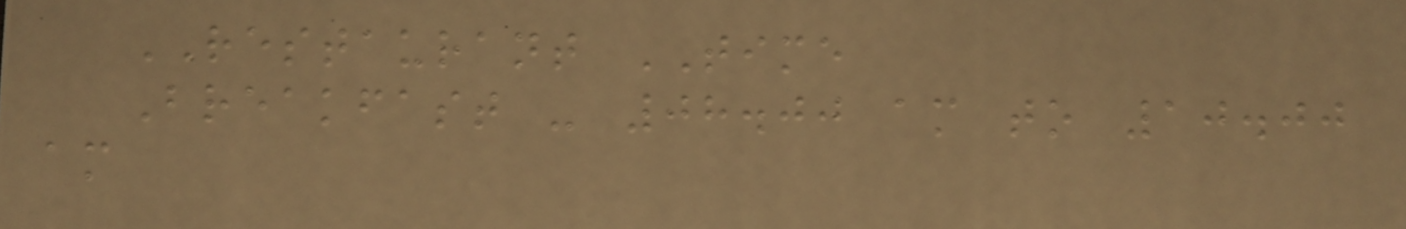RESTAURANT TIME
Breakfast - 08.00 am to 10.00
am
